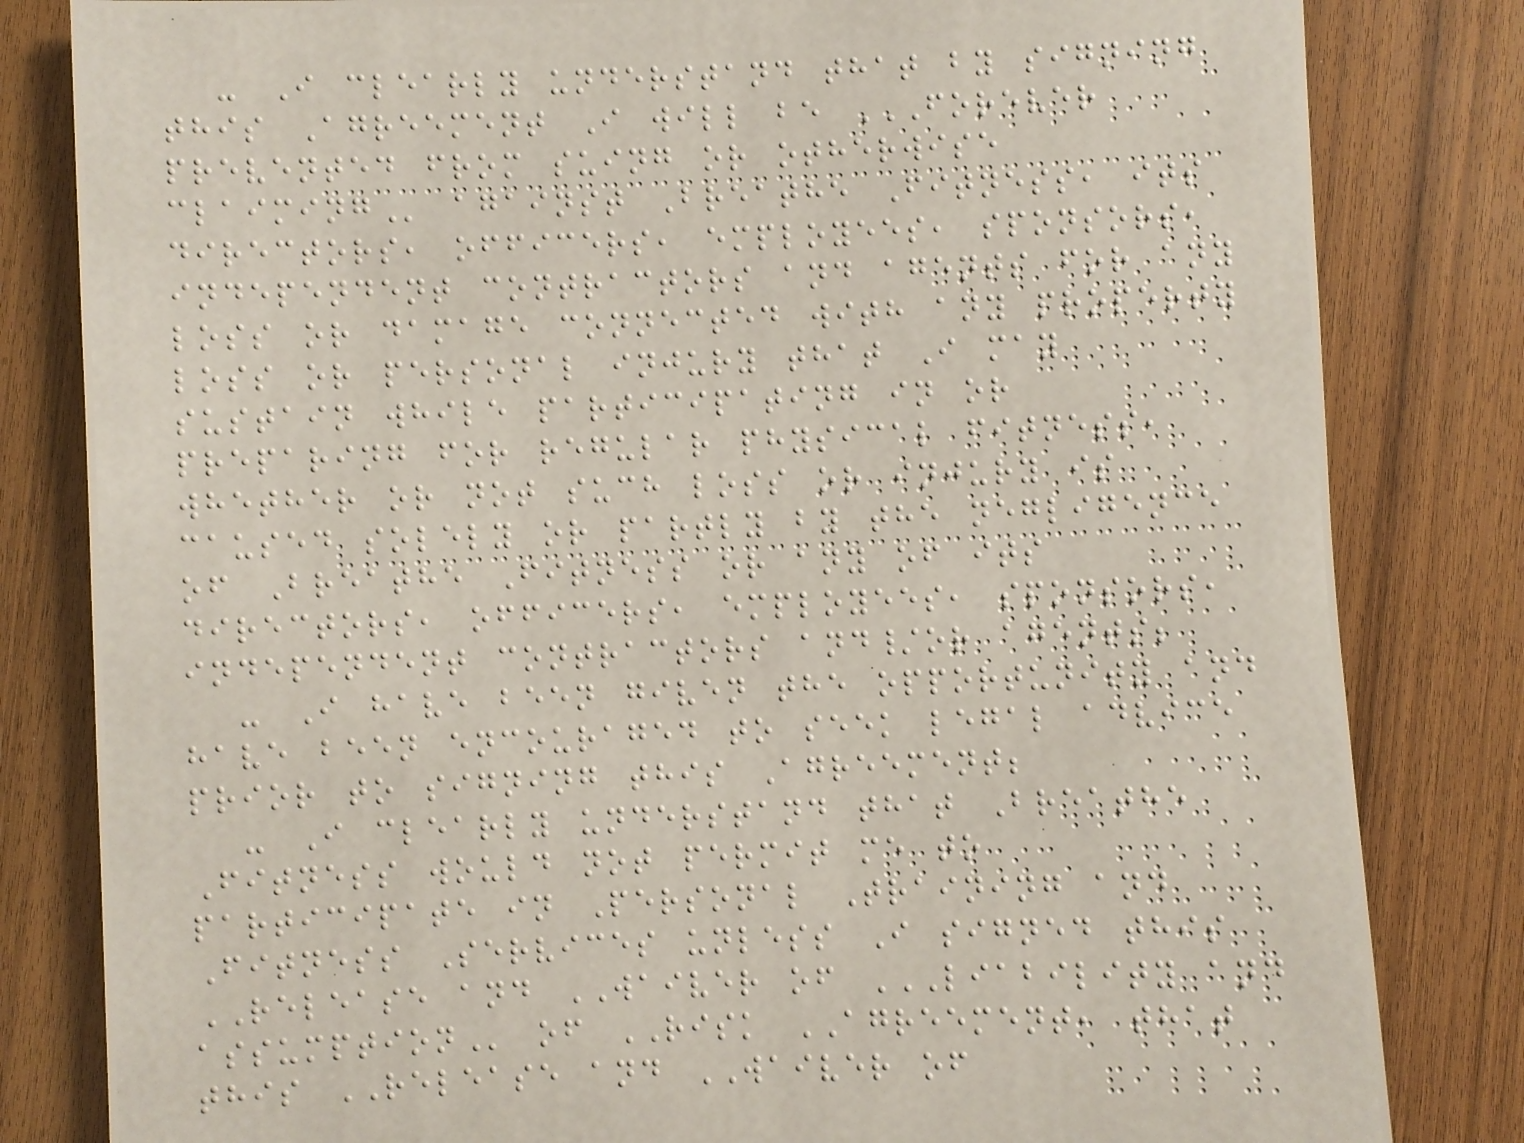- I clearly understand that by signing
this Agreement I will be FOREVER
PREVENTED FROM SUING OR OTHERWISE
CLAIMING against Breathe Fitness, its
directors, officers, employees, sponsors,
independent contractors and agents for any
loss or damage connected with any property
loss or personal injury that I may
sustain while participating in or
preparing for regular physical fitness,
whether or not such loss or injury is
caused solely or partly by the negligence
of Breathe Fitness or any of its
directors, officers, employees, sponsors,
independent contractors and/or agents;
- I have been given the opportunity and
have been encouraged to seek legal advice
prior to signing this Agreement;
- I clearly understand that Breathe
Fitness would not permit me to
participate in Personal Training and
Fitness Services unless I signed this
RELEASE and WAIVER of LIABILITY AND
ASSUMPTION of RISK AGREEMENT, that
this RELEASE and WAIVER of
